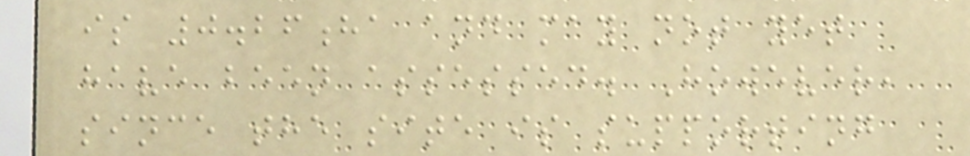is 0.26ha and may not yet
have been assessed. However,
since the site is supporting
